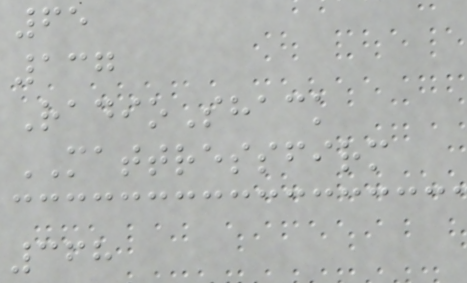65
137
RadioShack
MATTRESSFIRM
368
